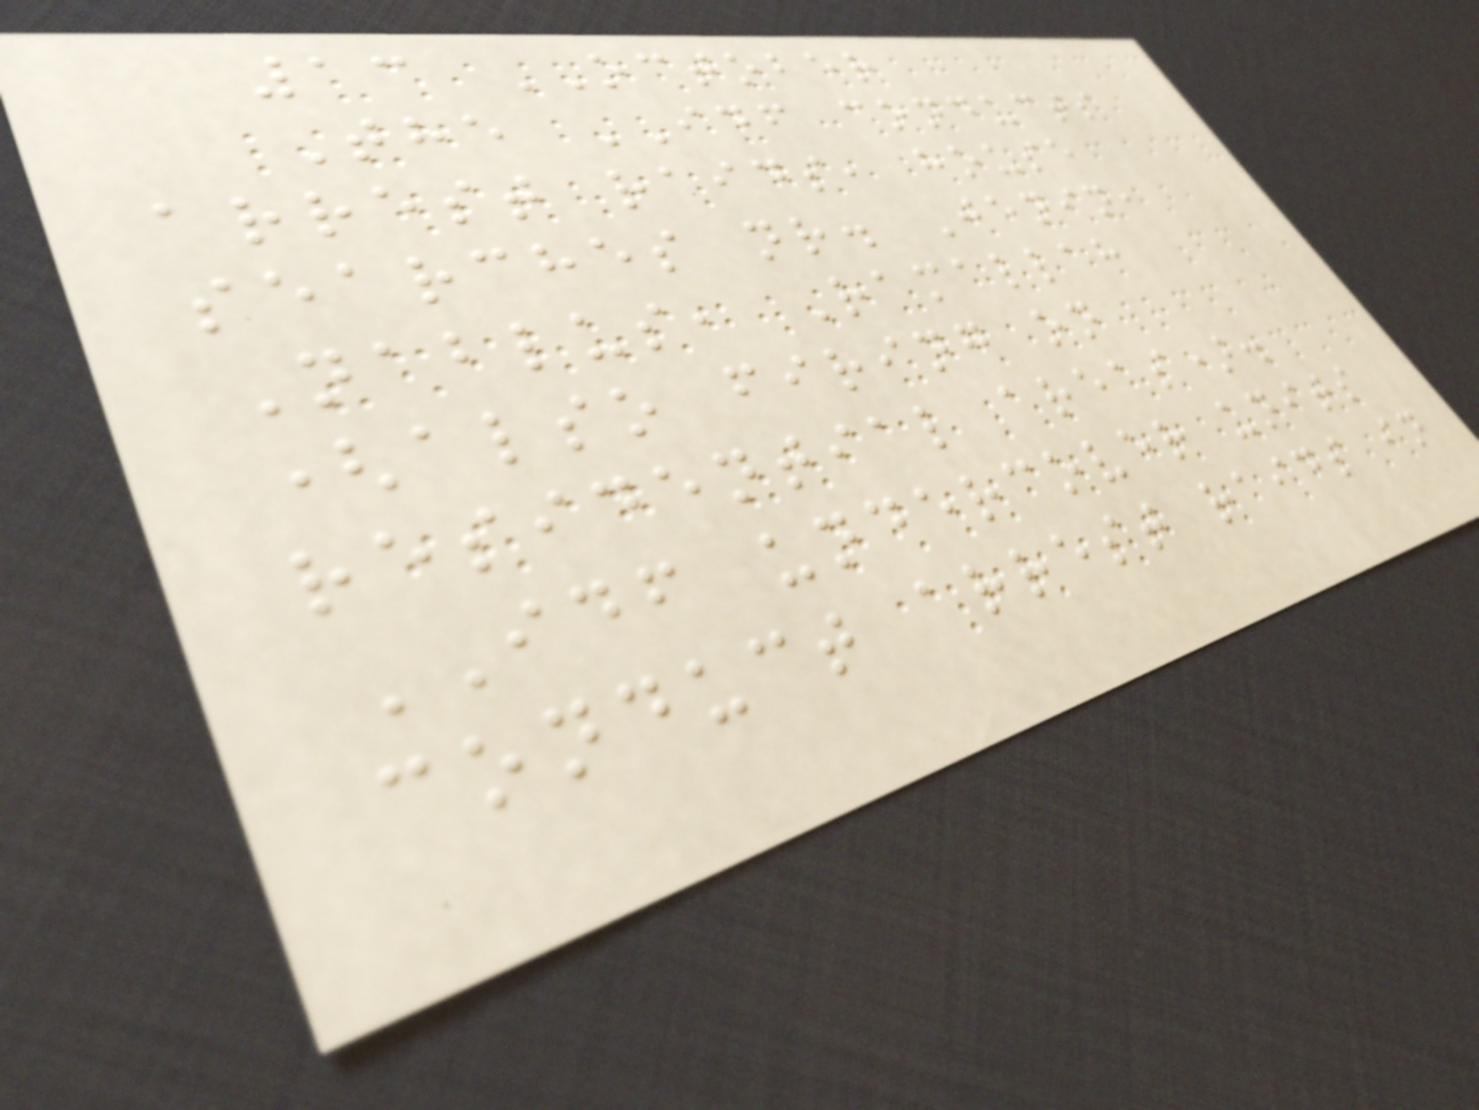13 OCTOBER
The IDF conducts
arrest raids, house
searches nr. Jenin,
Nablus, Ramallah
(also firing on
residential areas).
IDF undercover units
conduct arrest raids in
